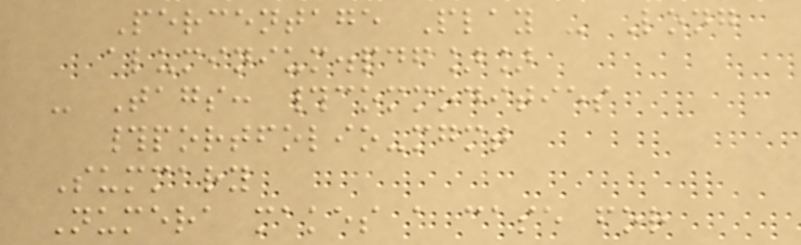Percentage Play - Long
aluminium.pdf]]
- Tags: #commodities
#portfolio-mgmt
Summary
Numera makes a case for
